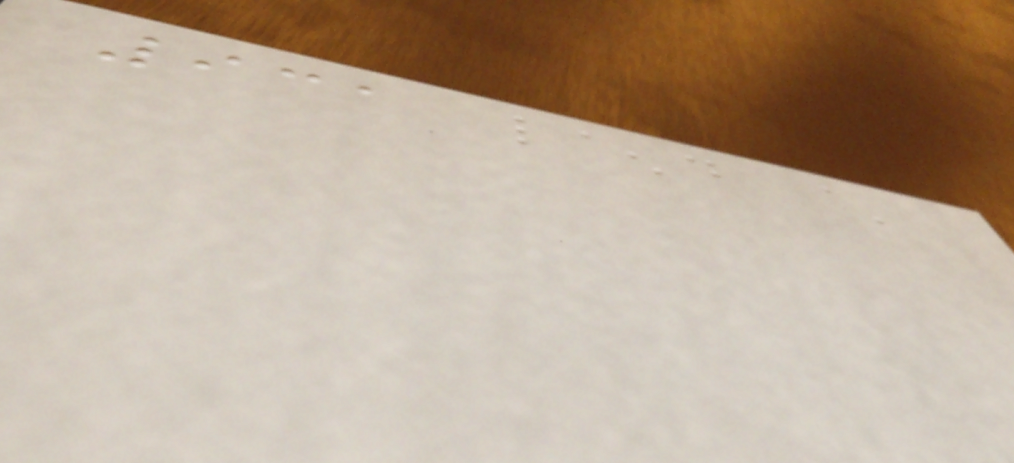931
